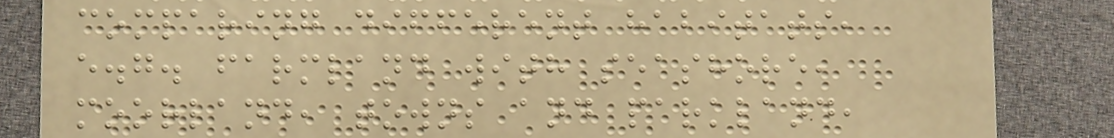comparing different habitats,
e.g. farmland with seashore,
moorland, towns and parkland,
